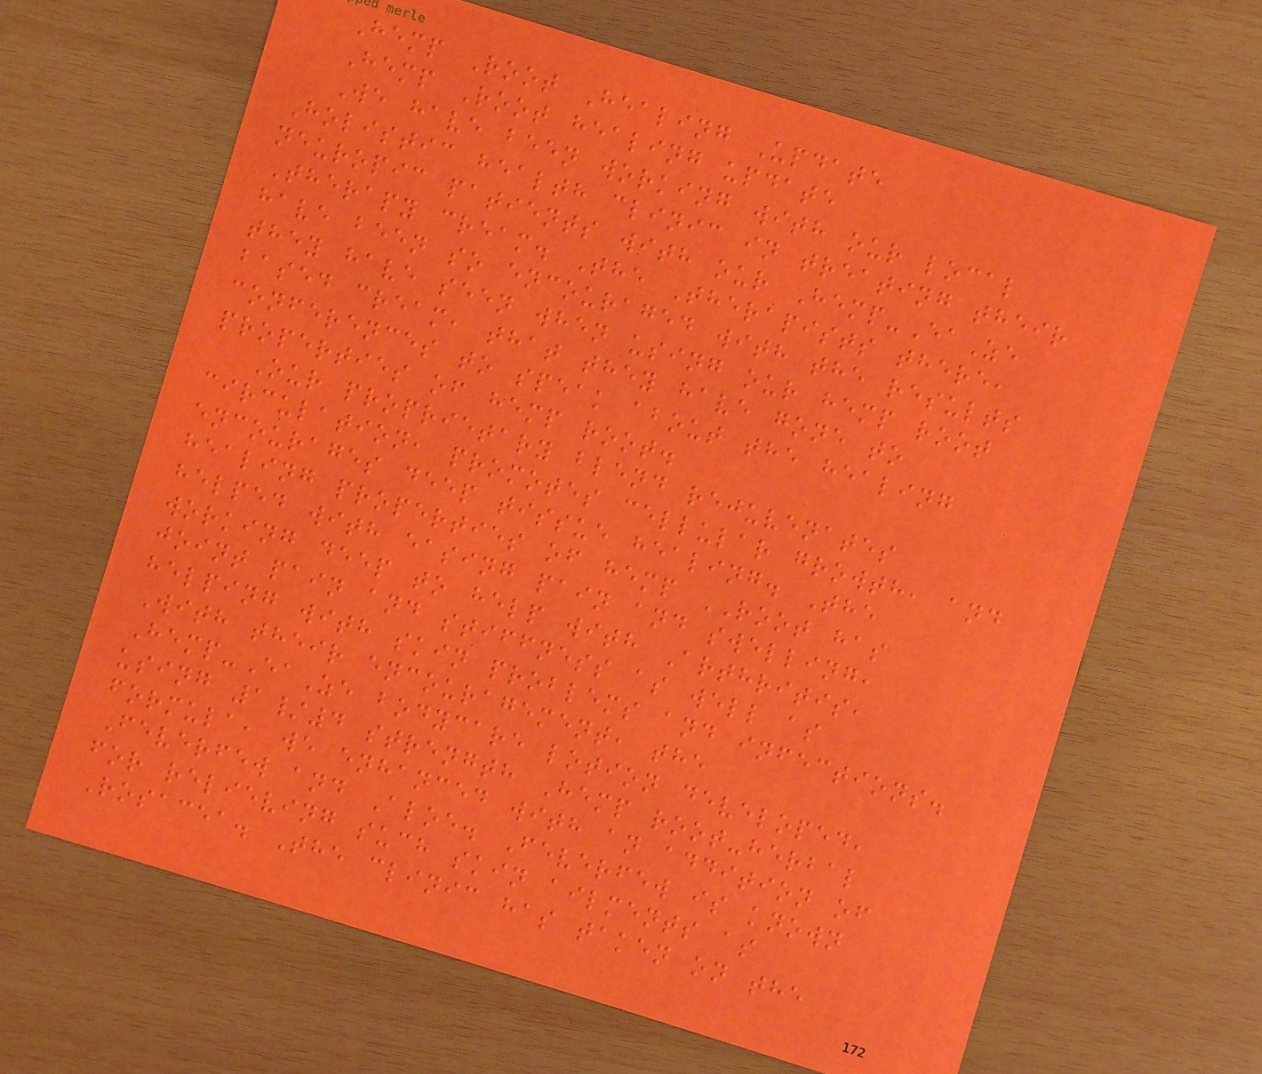Hemp Root Healing Update
Hemp Root healing update
We have been working with our local
Holistic health clinic in treating their
neuropic patients with our Hemp-EaZe
Therapy cream. The Therapists there,
have been so encouraged with the results
they have seen when using our hemp root
based cream, that they have gone to
conferences to speak about the healing
properties of hemp root.
Our proprietary blend rejuvenates
circulation, promotes cellular growth, and
encourages deep tissue healing. The
healing properties of hemp ROOT has
helped with easing pain and swelling,
working deep to help with Arthritis,
joint pain and stiffness as well as
helping with skin problems and infections.
With their encouragement, the
Hemp-EaZe bodycare lotion developed,
using 1/4 strength Hemp root-herbal
formula, we enhanced with an addition of
Feverfew and Aloe. Feverfew is known
for relieving such skin ailments as
Rosacea. The clinic has taken on the
